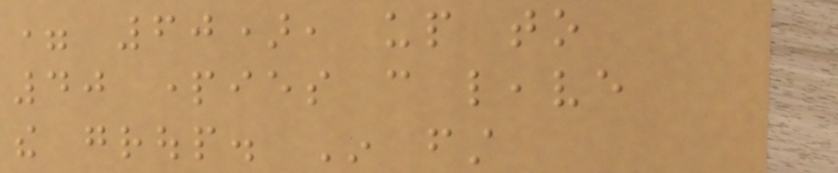= 60), up to
40 parties can leave
the group. In first
